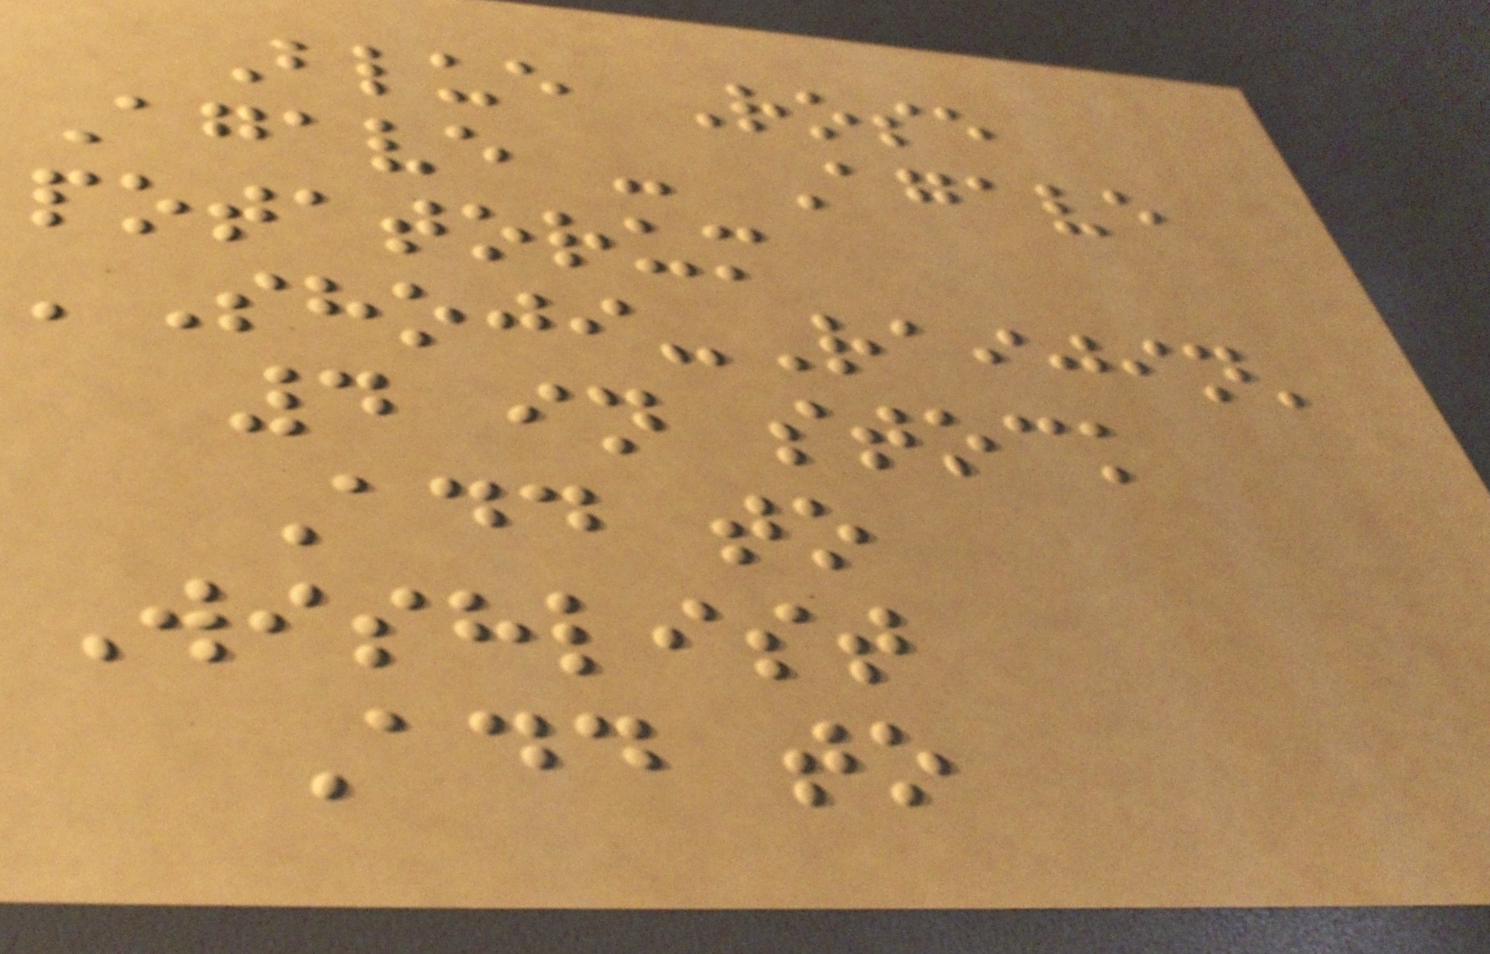Blue Rose
Agave - Agave
potatorum
'Shoji-Raijin'
4 in stock
Add to
Wishlist
Add to
